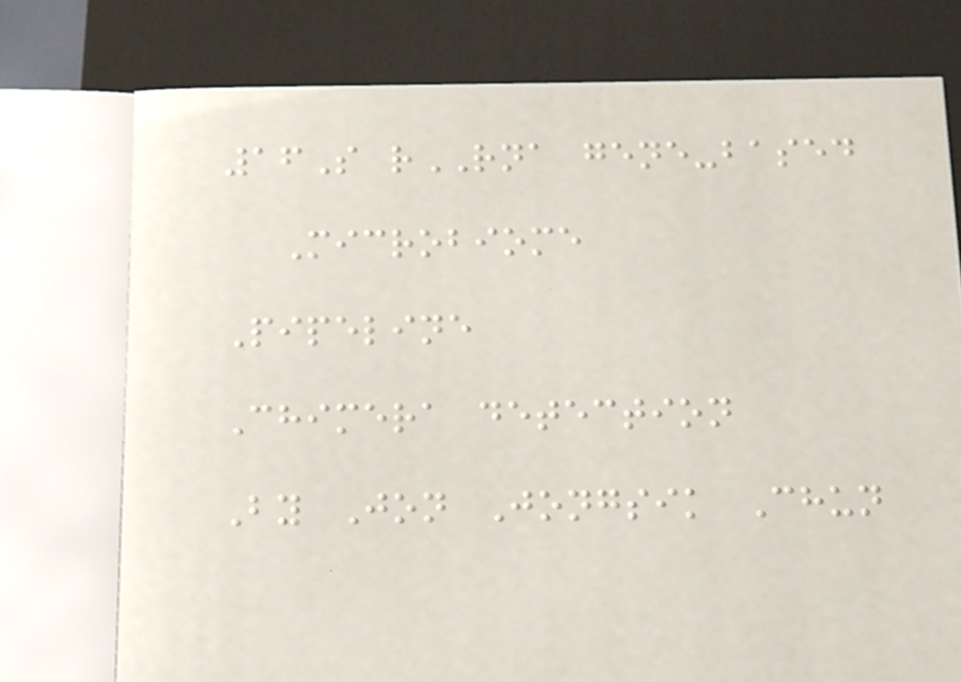16S rRNA gene-based
Microbiome
Pipeline
Chimera detection
By Jon Jongsik Chun
